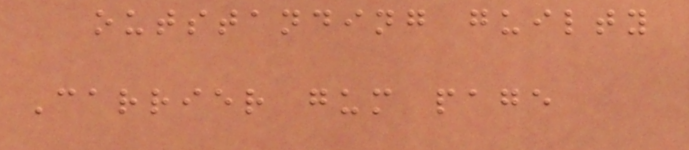outstanding guilty
Carrier gum page
